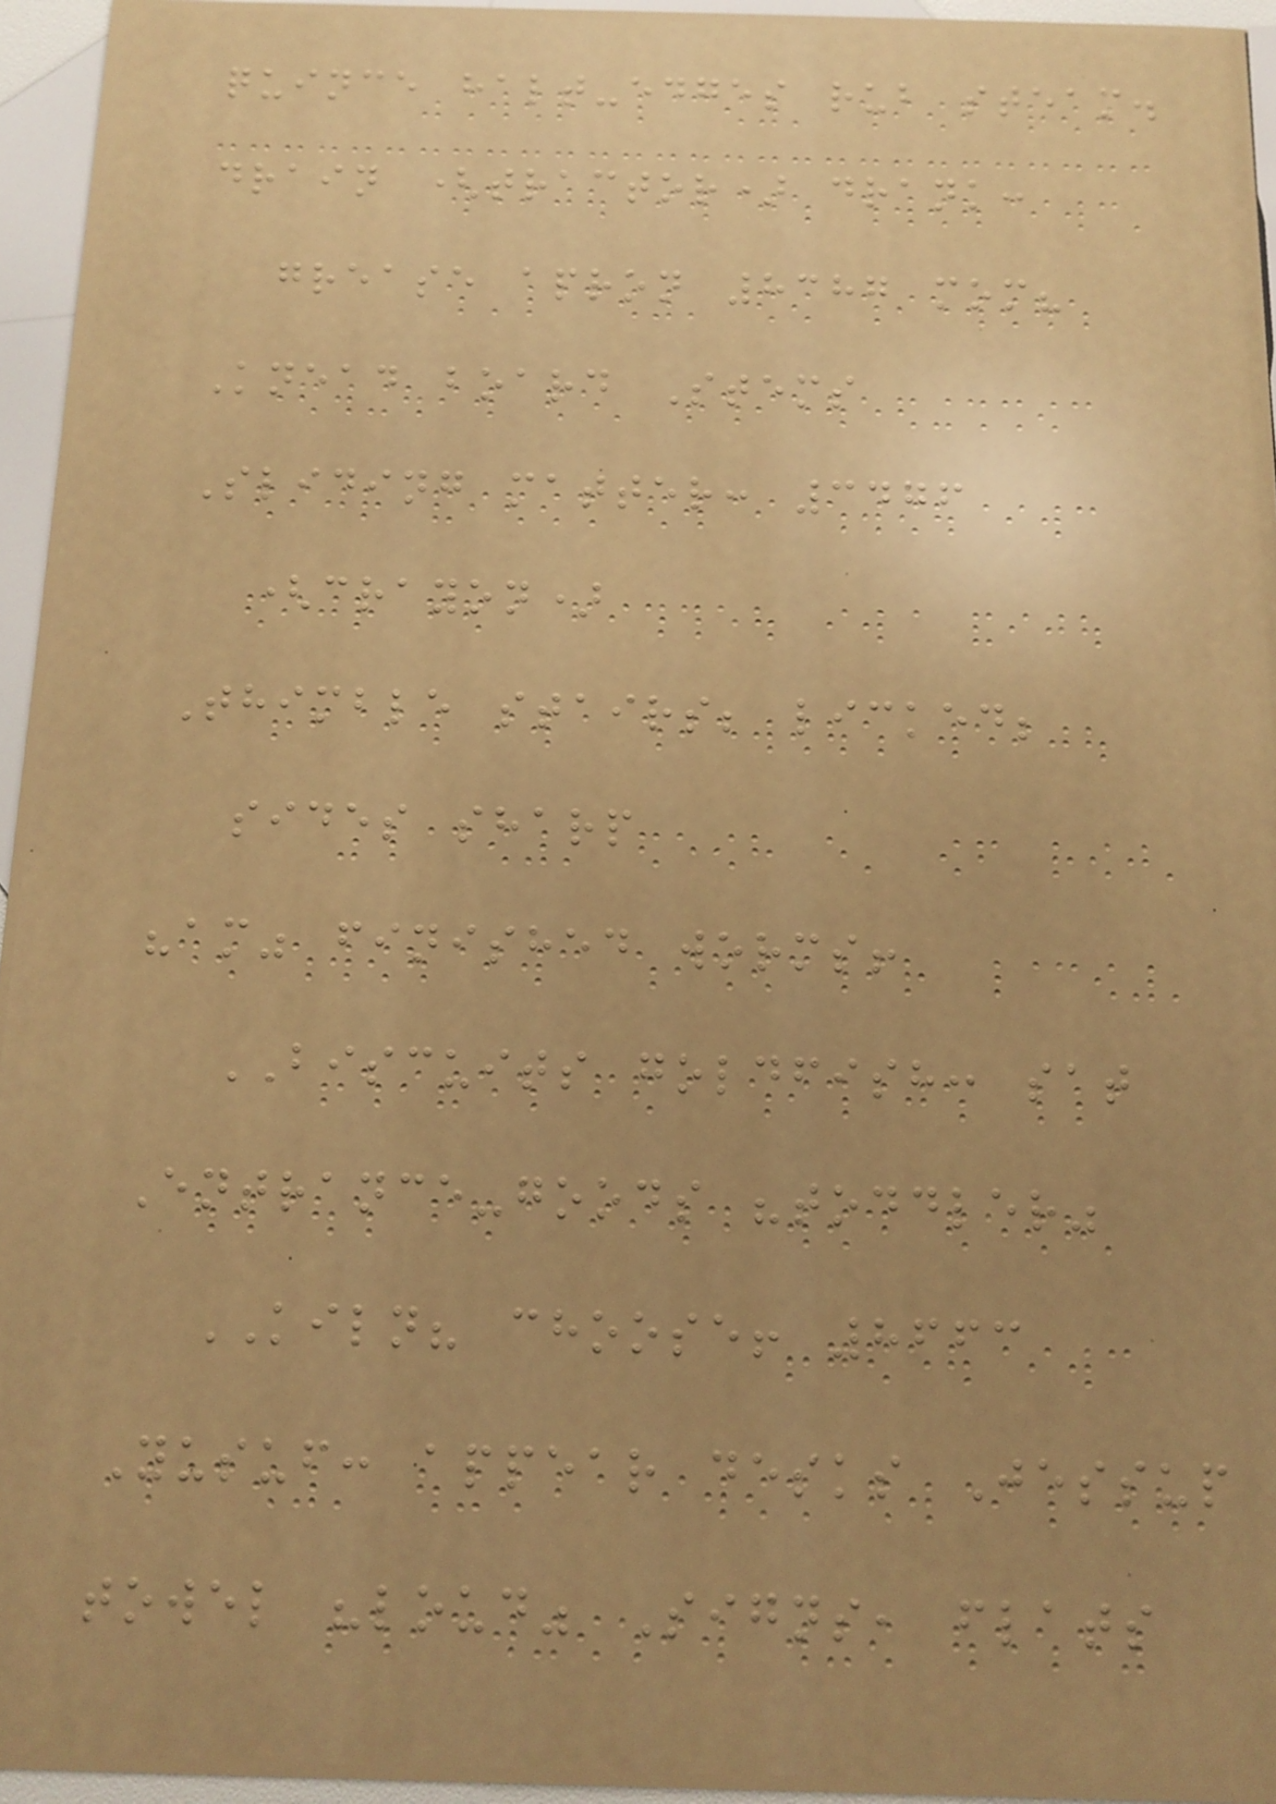quince halt-edges rub steam.
drain (tractor) drank:
grease apron 8387 mom?
Knead board Stems
Sliding matter: 3476
(crayon)
Thimble stairs; licked;
sides sharp
"am" finished worms!
BISCUITS goldfish: sat
Entrance-goods "toddler"
KILN? choose! 8663
Yusuf: appear desks Jessup
towel "loud" Signs, flats
